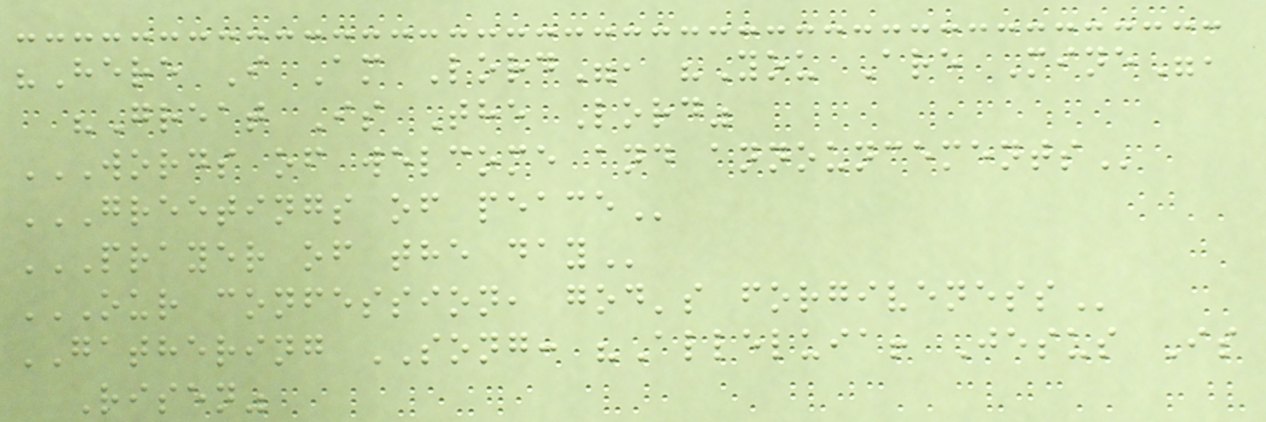"Here I Am Lord", "You Are Mine",
"Great Is The Lord"
WORDS OF WELCOME AND ANNOUNCEMENTS
GREETINGS OF PEACE
PRAYER OF THE DAY
OUR CONFESSION, GOD'S FORGIVENESS
GATHERING SONG: "Alleluia! Jesus Is
Risen"
